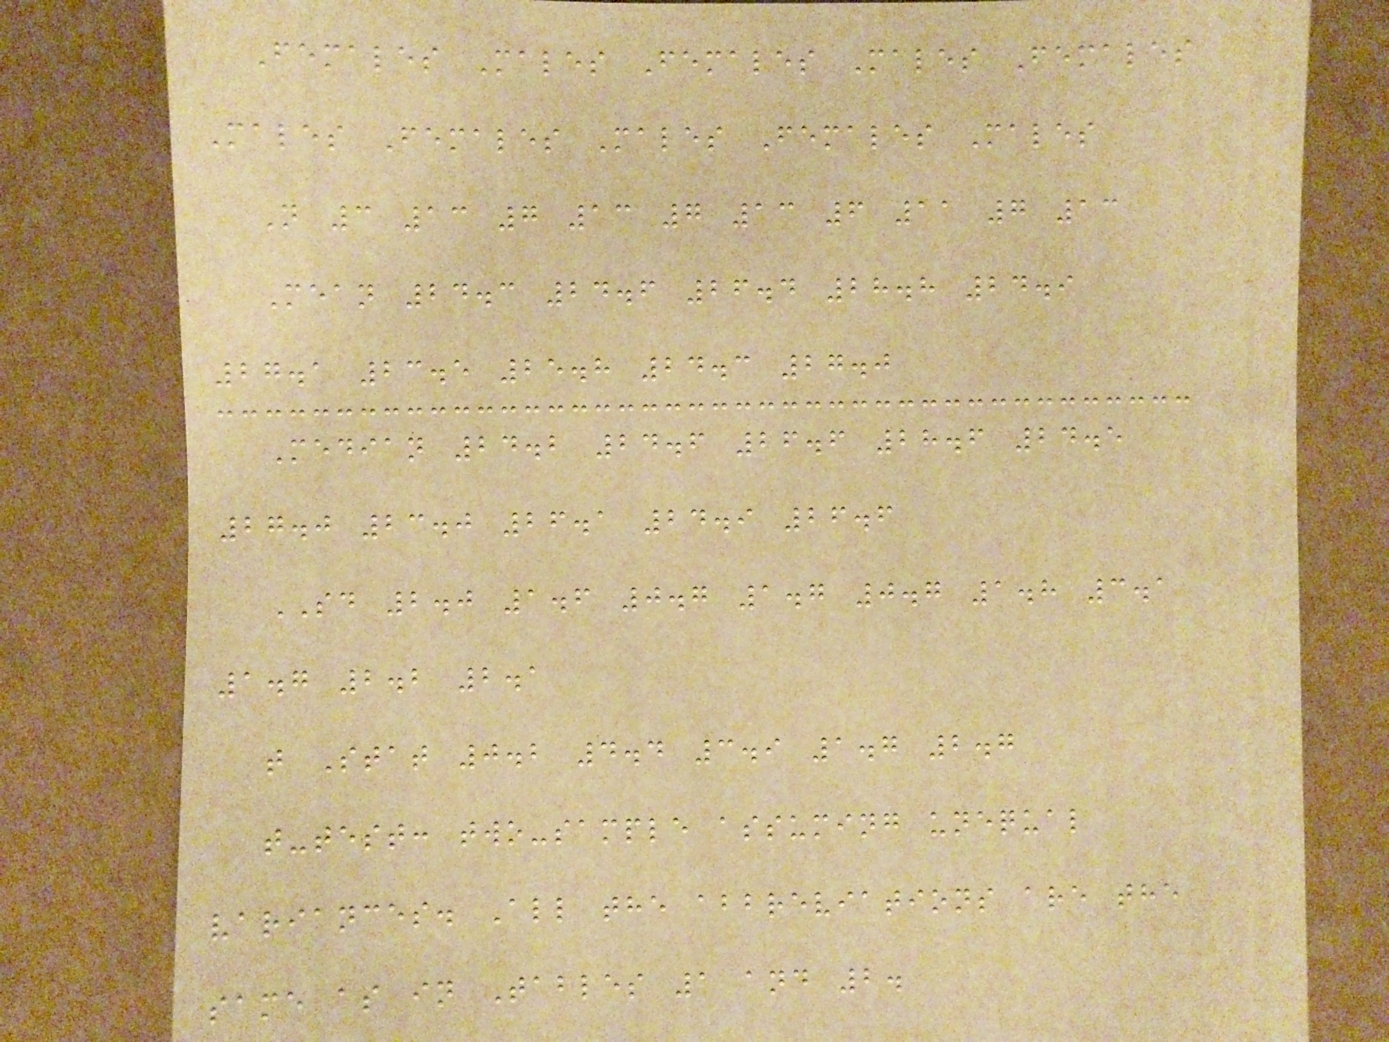Females Males Females Males Females
Males Females Males Females Males
N 3 13 7 13 7 13 6 11 7 13
Mean 24.3 24.6 26.4 28.8 24.9
27.1 23.5 25.8 24.3 27.0
Median 24.2 24.6 26.6 28.6 24.5
27.0 23.0 26.1 24.9 26.6
SD 2.0 1.6 0.7 1.7 0.7 1.8 3.1
1.7 2.2 2.1
t Stat 0.2 4.4 3.9 1.7 2.7
t-test: two-sample assuming unequal
variances. All the abbreviations are the
same as in Tables 1 and 2.
